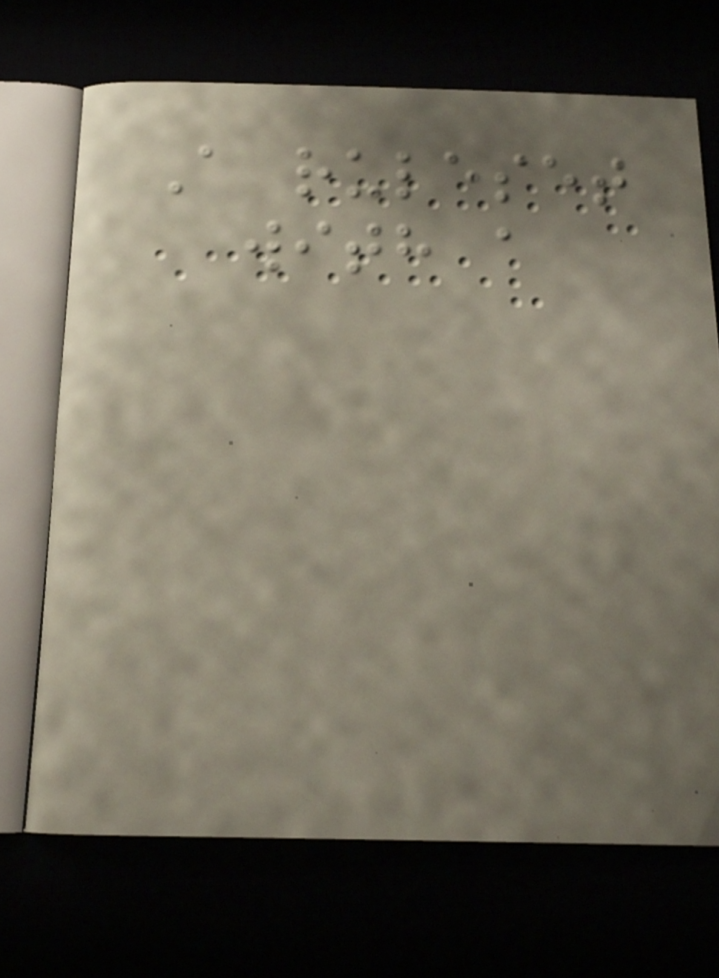A ruleset
with a
